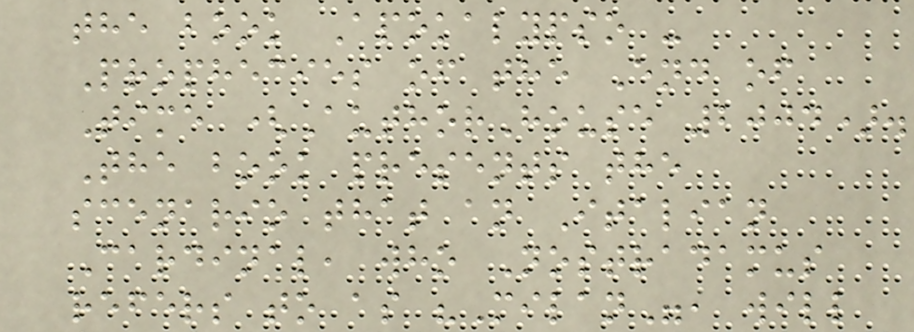the book Apokalypso -
Prophecies of the End of
Time (AuthorHouse 2004).
The book presents the
scenario that an Italian
Cardinal, who Nostradamus
refers to as "Milan", will
